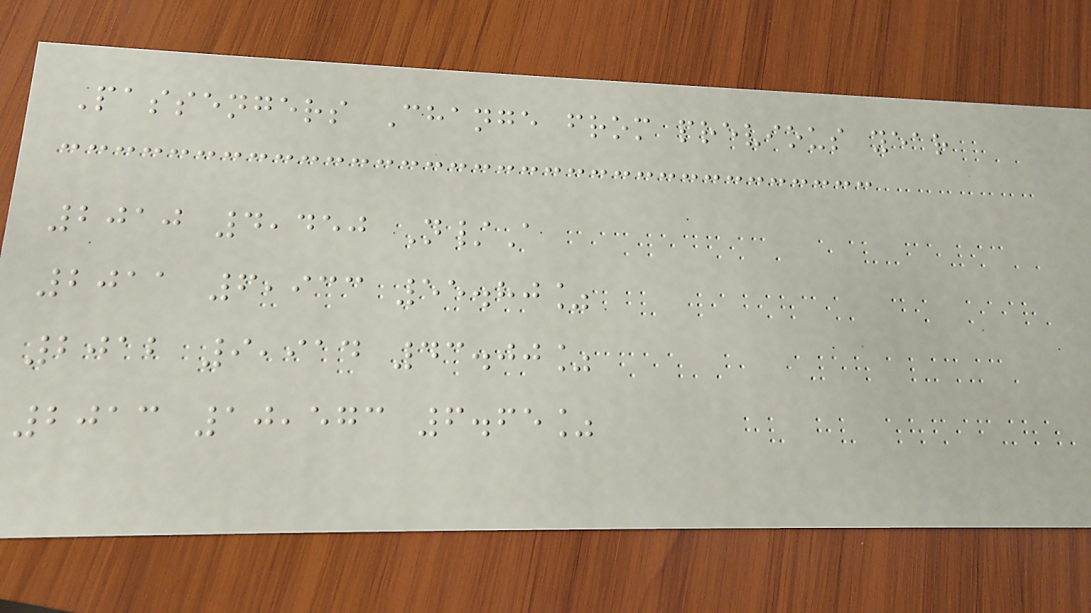Passengers Change from previous year
2010 4,450 N/A
2011 6,933 55.80%
2012 9,914 43.00%
2013 10,573 6.65%
